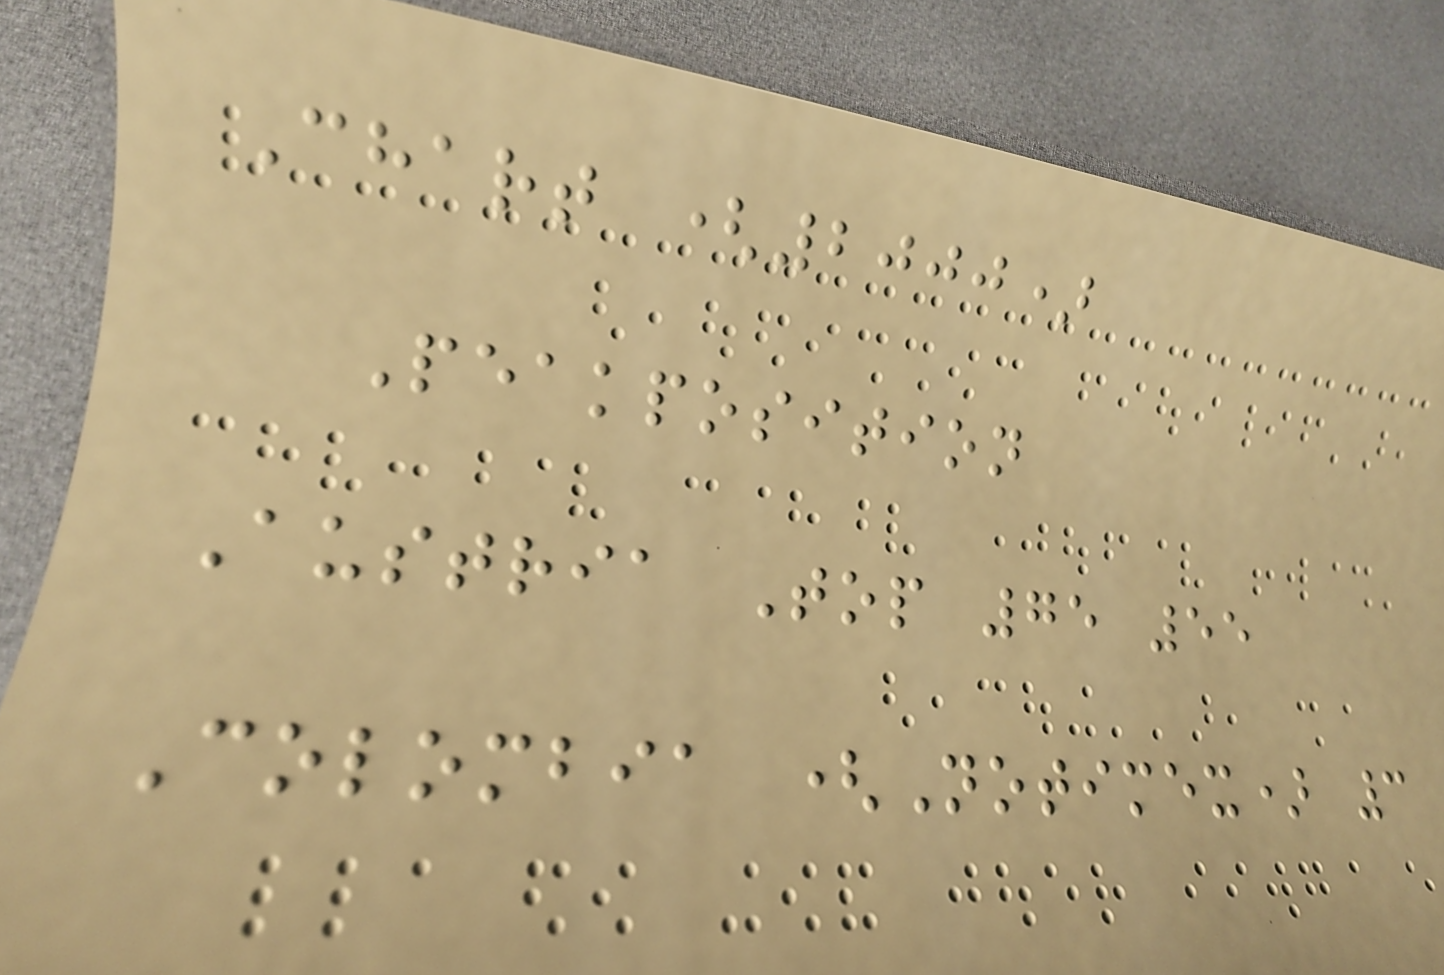Chart (2000)
Peakposition
Austria Top 75 55
Colombia (Notimex) 3
